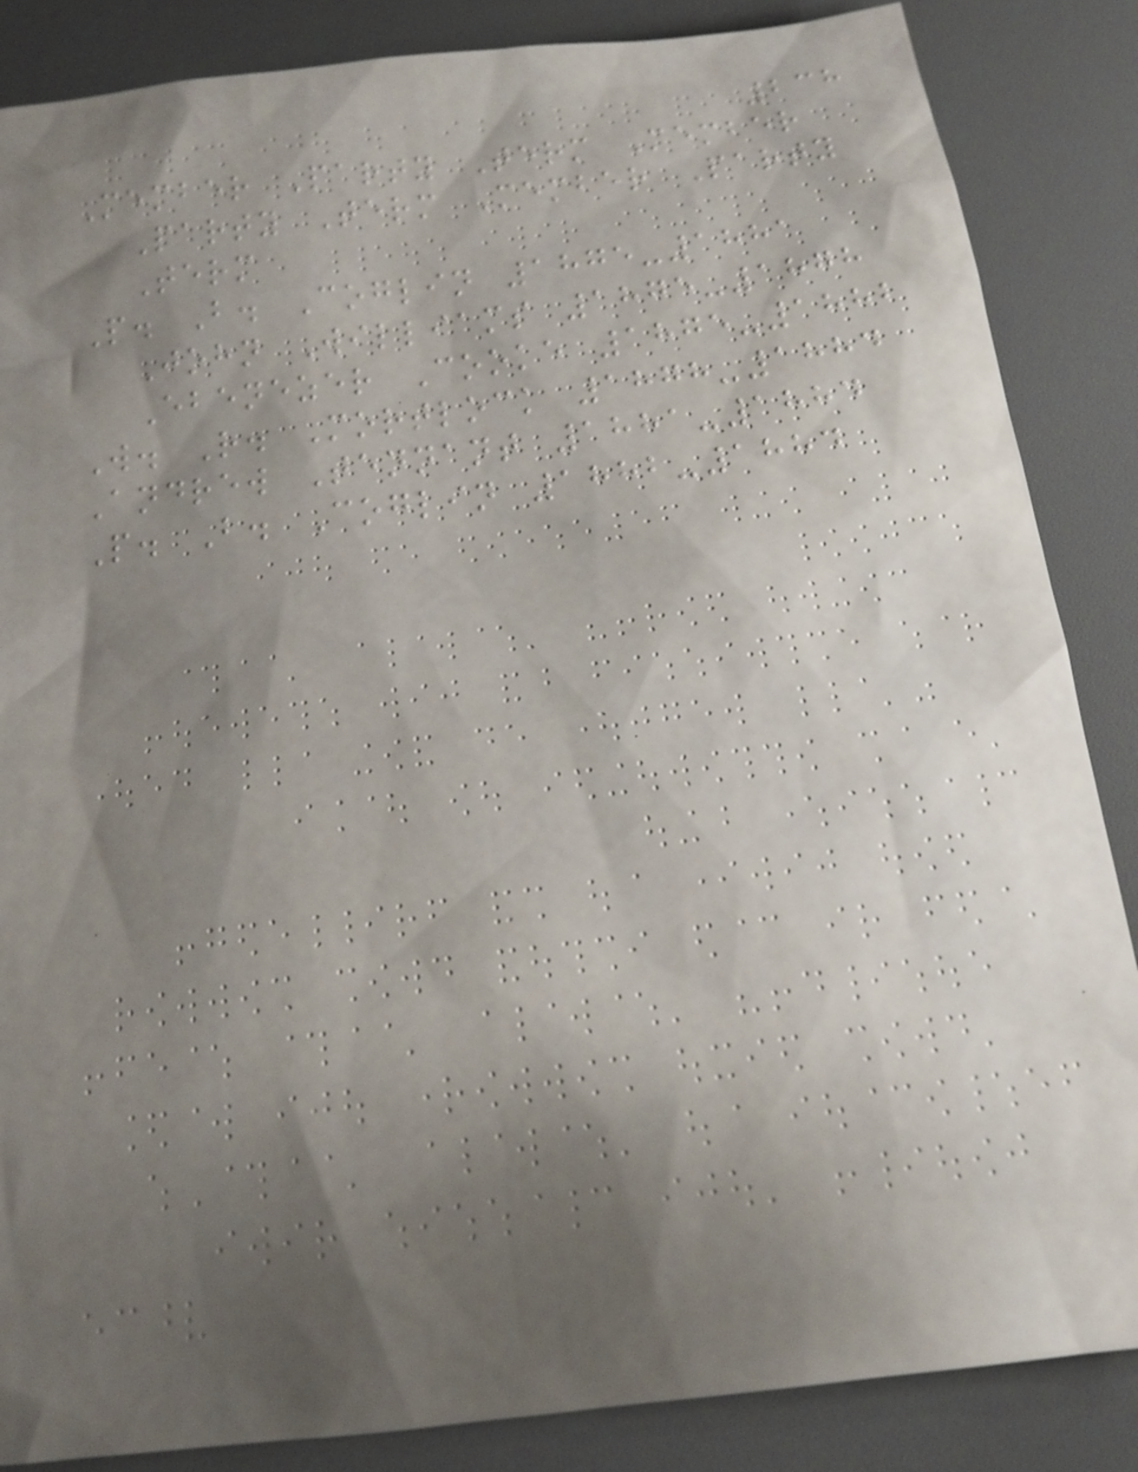238
Member Party Term Member
Party Term Member Party
Term
P. B. Coglin 1875-1881
John Williams 1875-1878
Ebenezer Cooke 1875-1882
W. R. Mortlock 1878-1884
Andrew Tennant 1881-1884
P. B. Coglin 1882-1884
